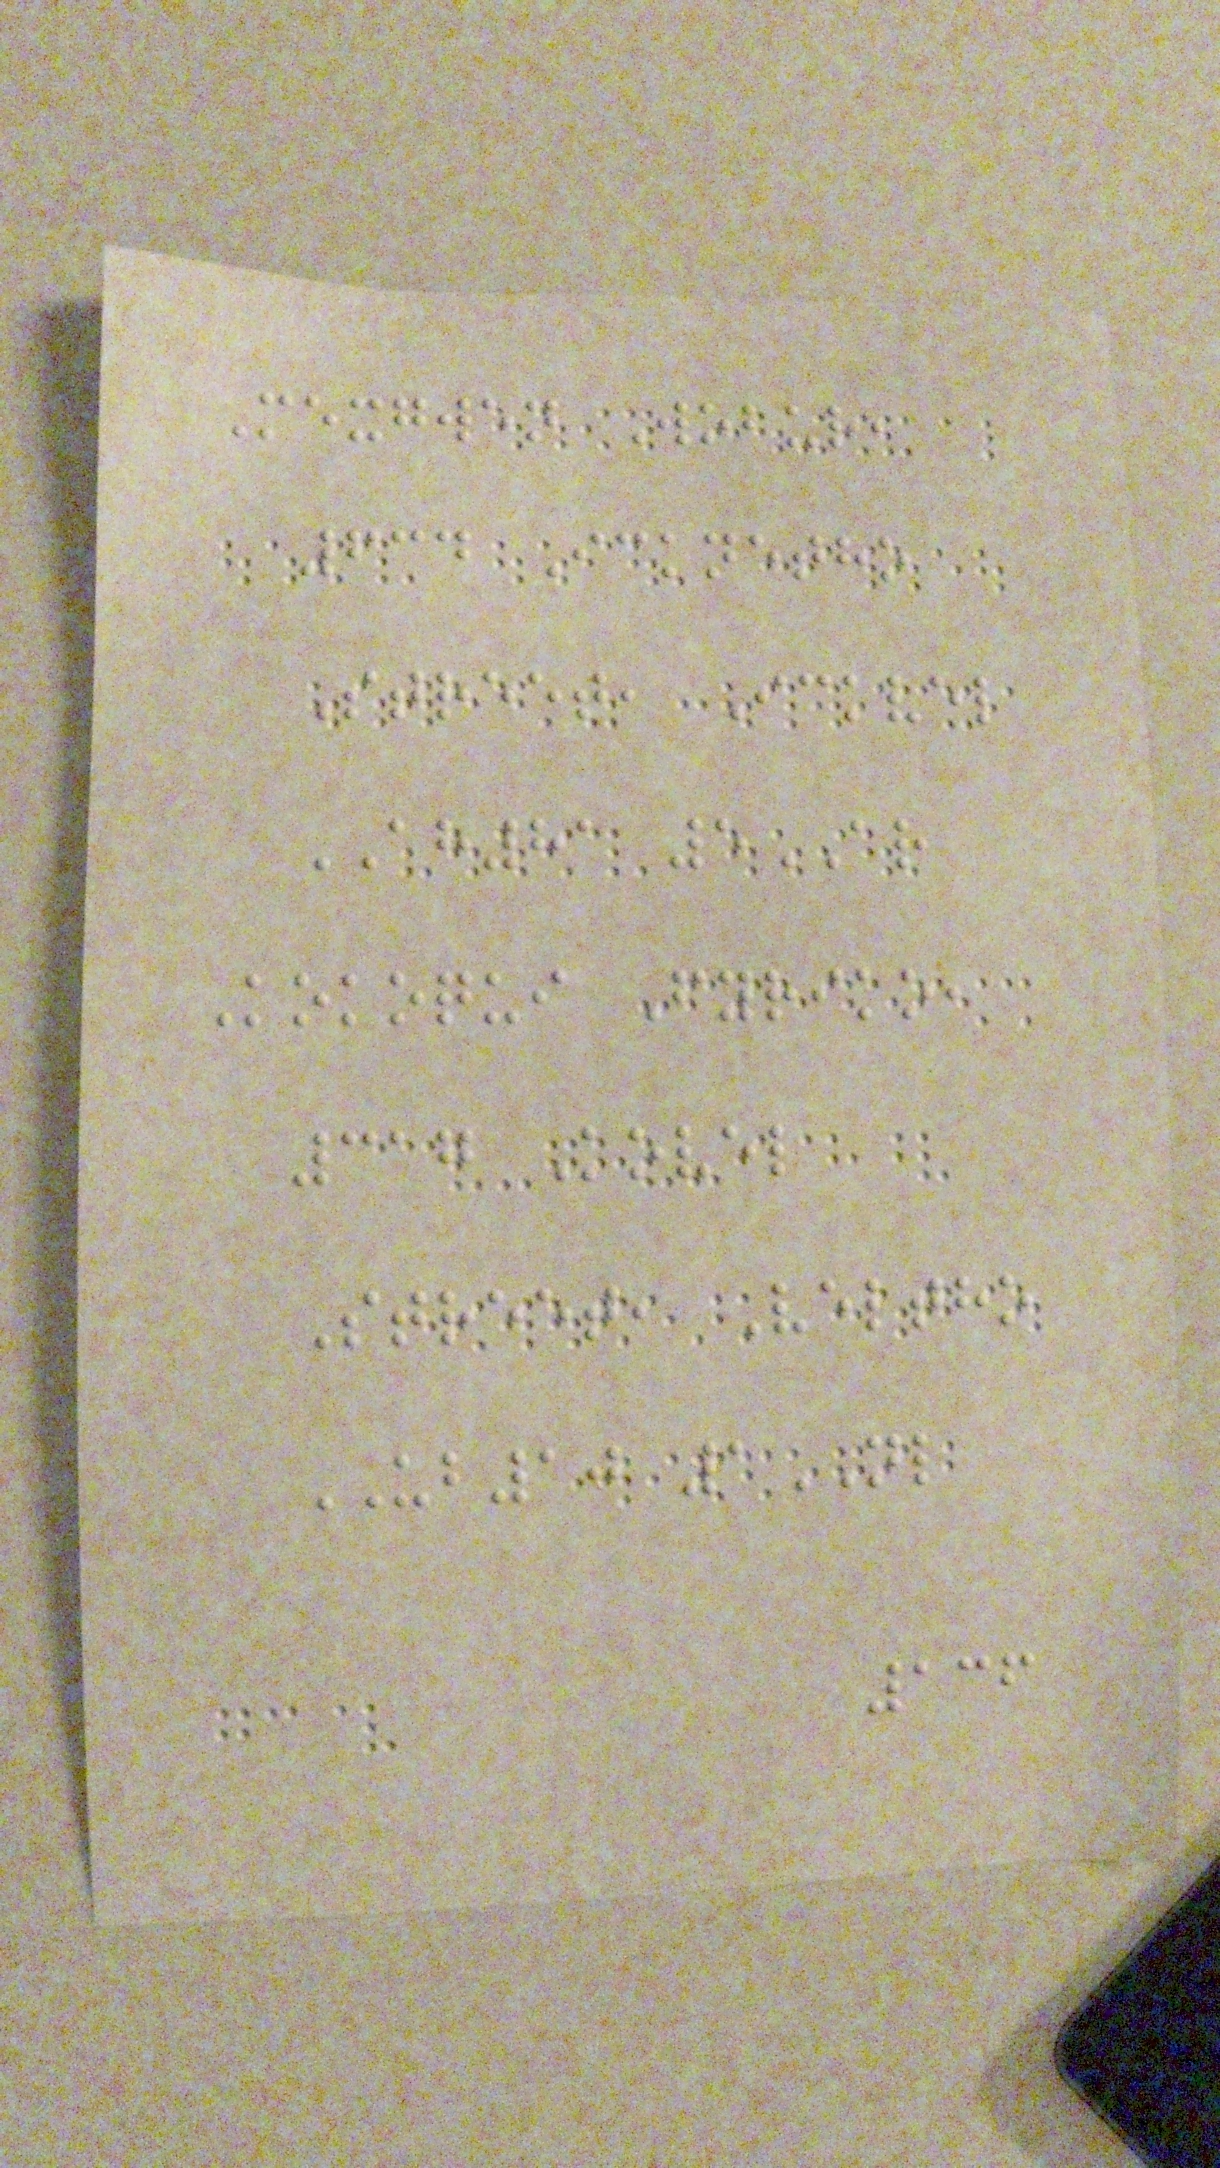Mexgwen Wobur,
634 Icknetho
Street, Ickvel
AH81 5AR
Kokoqui Fyriko,
317 Kovel
Street, Veltho
UB10 1NL
136
